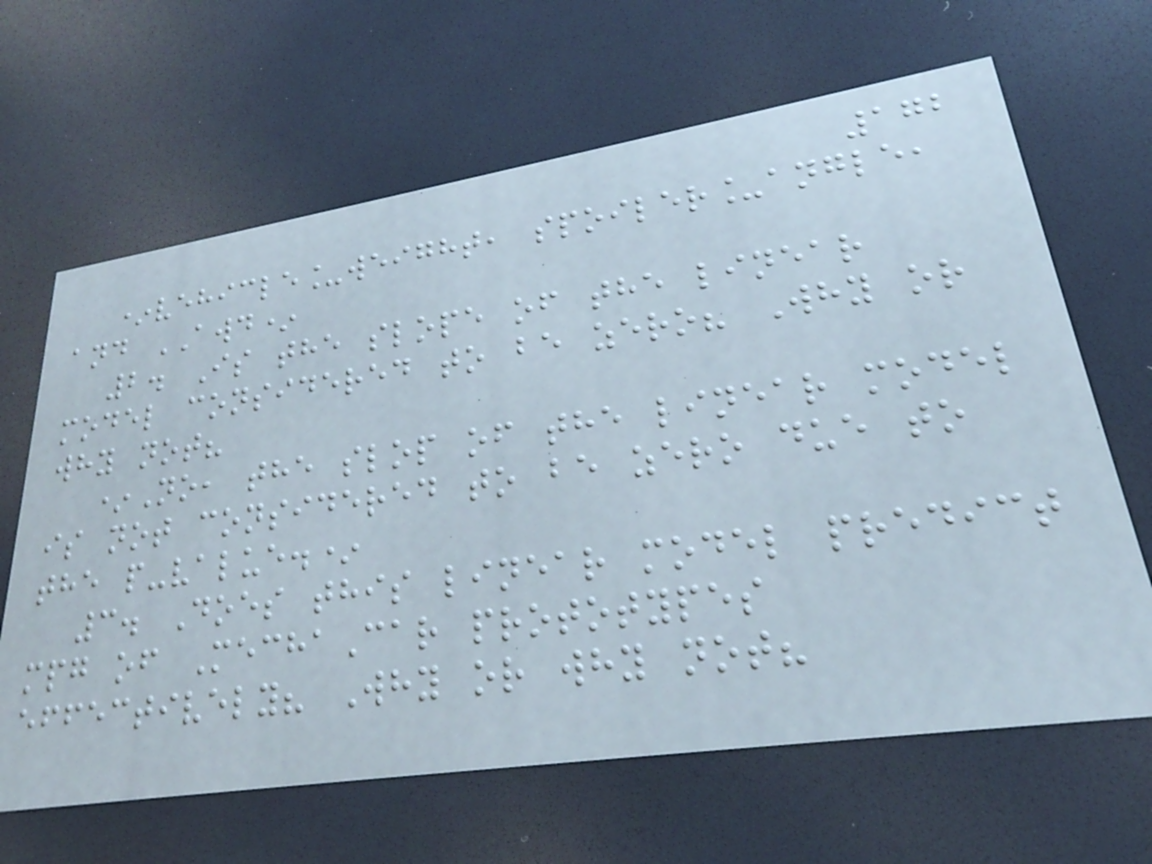172
*vehicle_weight, spoiler_angle,
and AWD*
2. Is the slope of the linear
model considered to be zero? Why or
why not?
*No, the slop of the linear model
is not considered to be zero due to
the p-value.*
3. Does this linear model predict
mpg of MechaCar prototypes
effectively? Why or why not?
